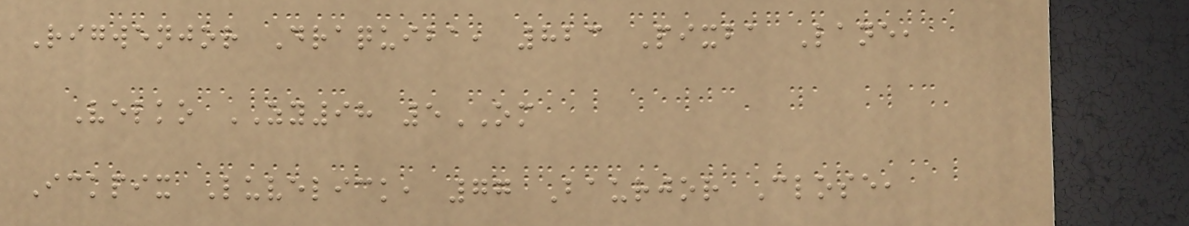Rigwenjor Draquiba, 823 Pixba Lane,
Velko ZY98 5OM
Ickpix Luvelick, 77 Baurjor Close,
